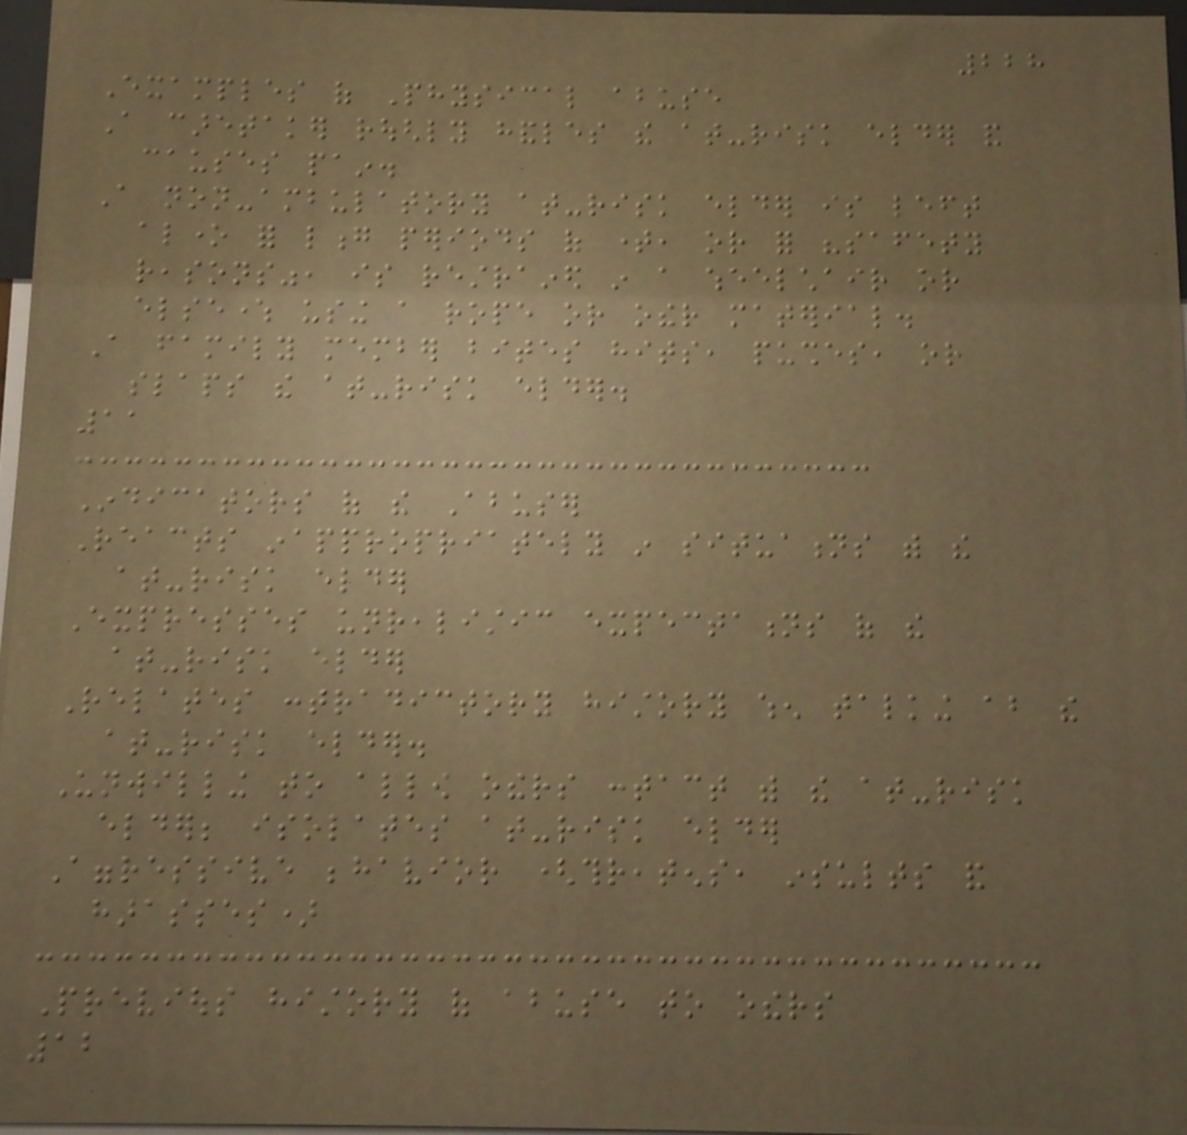228
Examples of Physical abuse
A caretaker roughly handles the at-risk elder and
causes pain.
A non-ambulatory at-risk elder is left
alone for long periods of time, or for "safety
reasons", is restrained in a wheelchair or
elsewhere using a rope or other material.
A family member bites hits, pushes, or
slaps the at-risk elder.
11
Indicators of the Abuser
Reacts inappropriately in situations with the
at-risk elder
Expresses unrealistic expectations of the
at-risk elder
Relates contradictory history when talking about the
at-risk elder.
Unwilling to allow others contact with the at-risk
elder; isolates at-risk elder
Aggressive behavior (threatens, insults and
harasses)
Previous history of abuse to others
12
